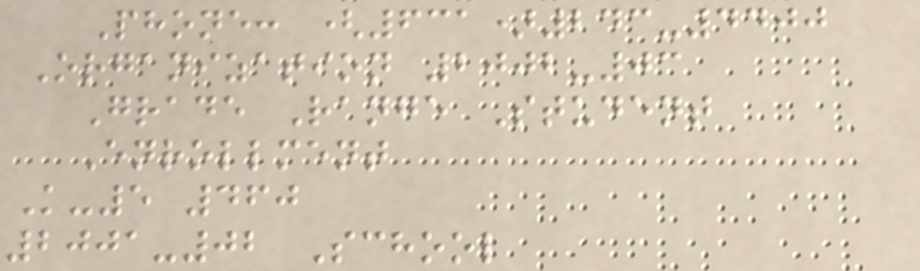Phone: (631)243-4400
Organization 2002-03
Grade Range Student
Enrollment
K-5 460
2001-02 School
